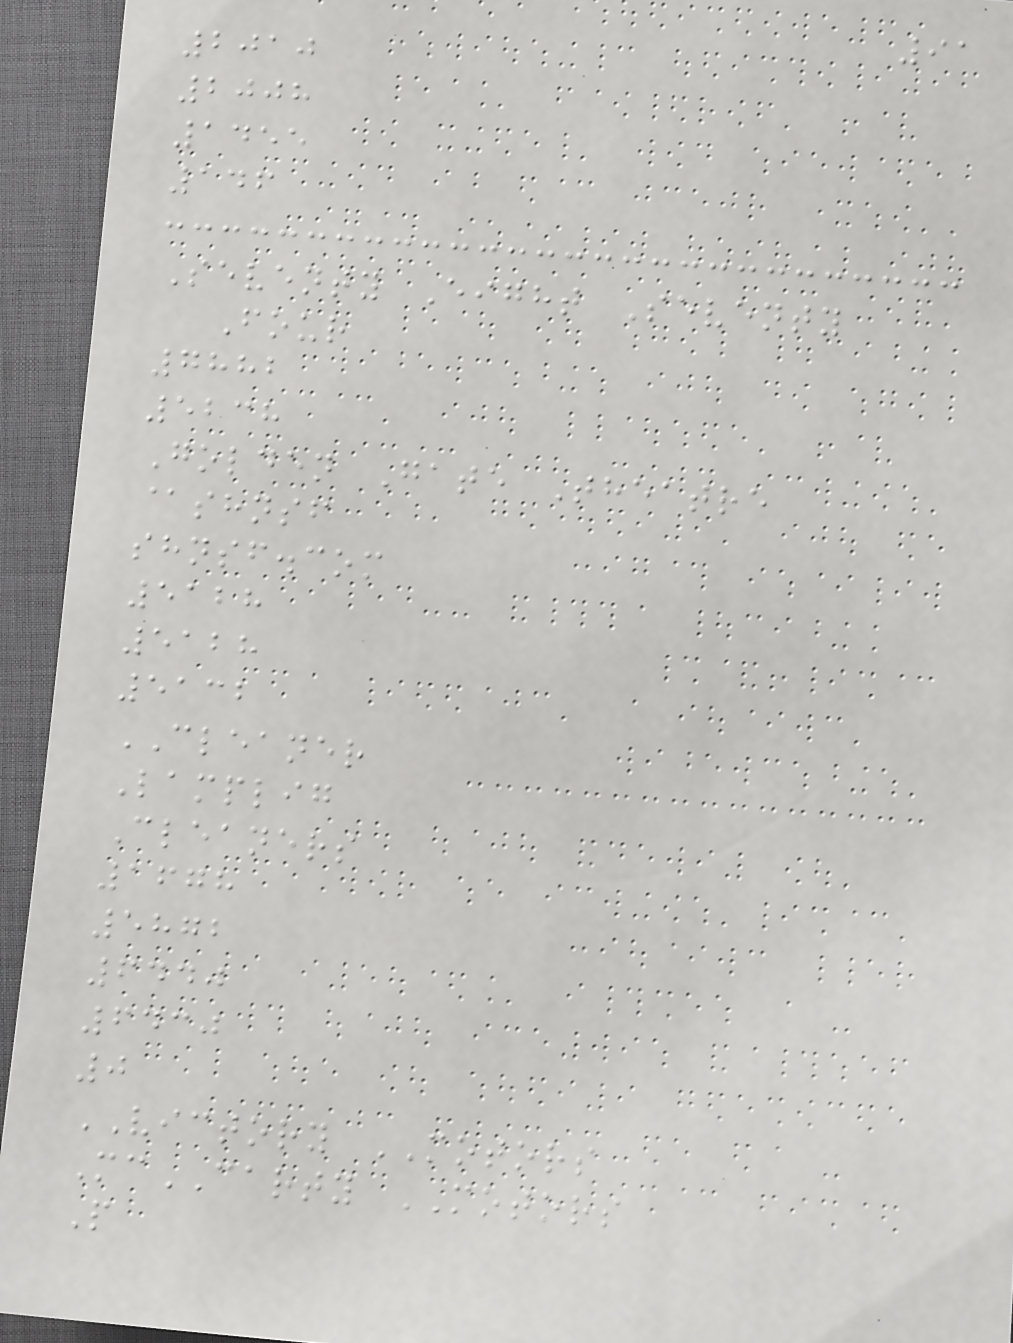91
2010
2008
1455
146
Seventy Eight Seventy
Four
7882
5238
Golden Gate Theatre
@shnsf
shnsf.com
5128
5128
5132
CLEANER
Lamplig
Cleaners
1678
5872
6440
6430
0
VICTORY MOTORS
McCARTY MOTORS
P
